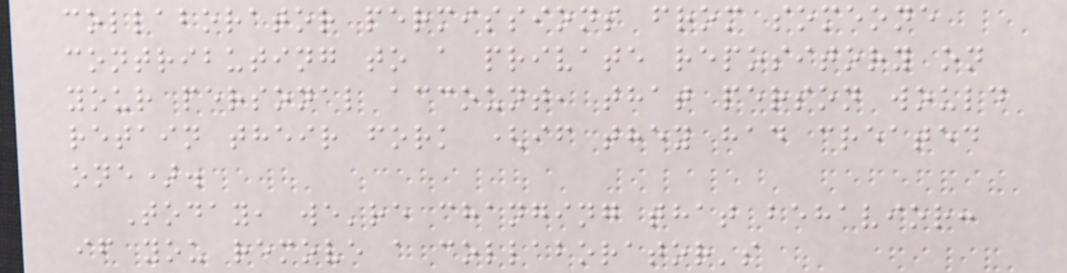collaborator permissions from someone
contributing to a private repository on
your personal account, that person would
retain their fork (if they had created
one).
Today, we're changing that behavior:
if you remove a collaborator's
